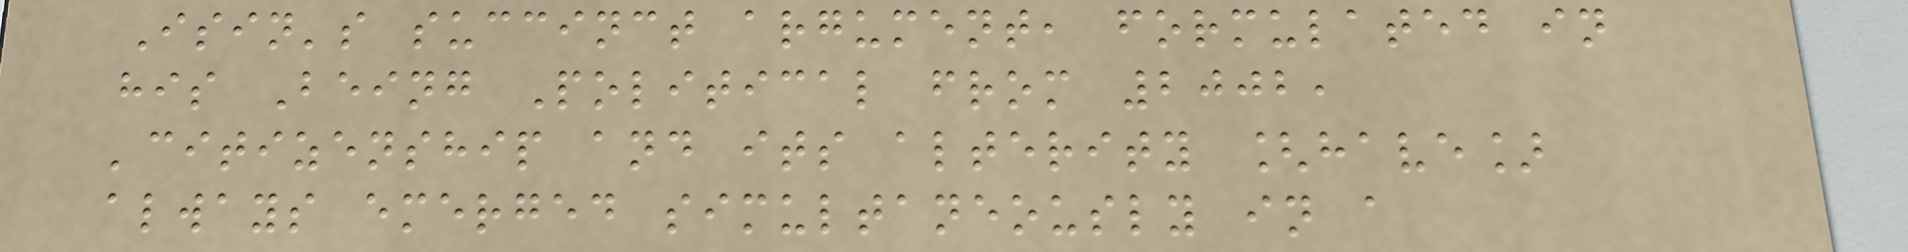Isin's succinct argument, formulated in
his Being Political from 2002,
'citizenship and its alterity [have]
always emerged simultaneously in a
